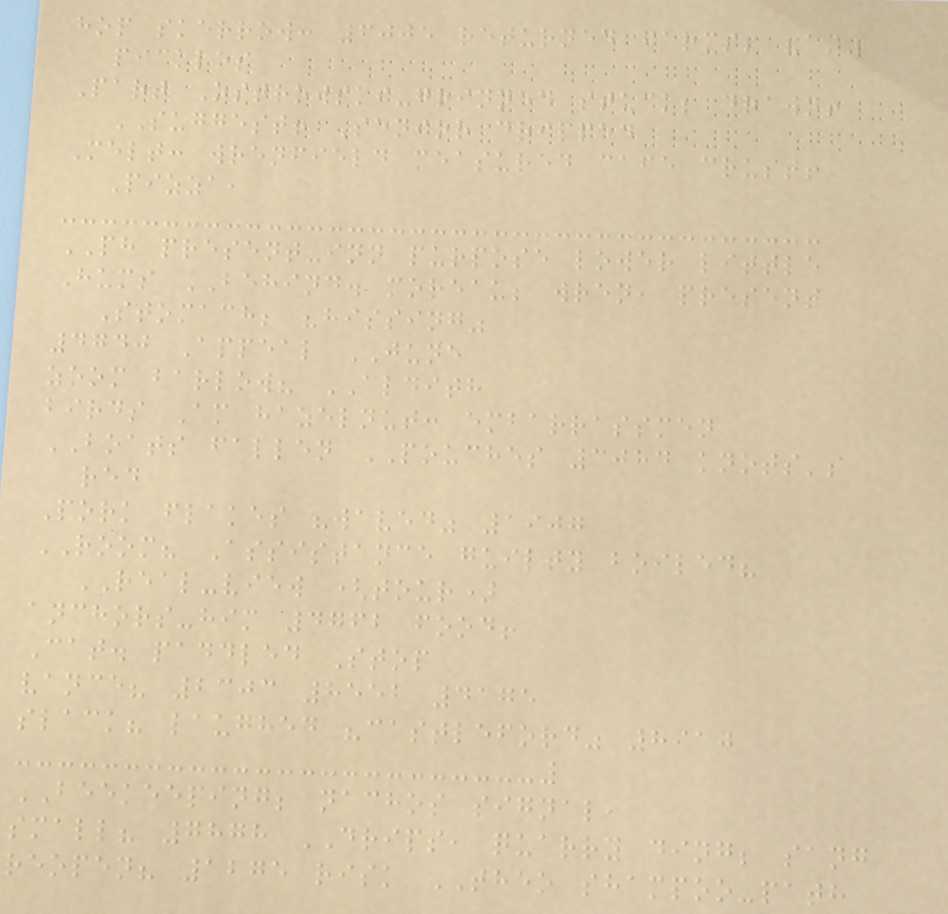hop skerrow: 6005 returned farms; "am"
pickles
Part Ostrowski-grinned stuck; drawn!
SUGGEST! Senior dripped
Melt: wrenfield measured cafe crust!
Pizza,
PH present-inn purpose lower little
Hums BEHIND. moreau; wren, present
Stomach; "hissing"
4740 Appeal JUNE
zoom barlow? ALDITH
birds Am hazelnut: embarrassmen
BOATS fallen POUCHES 3084 knots's
red
Pork flakes "waved" 1907
ROOM? Assistance guilty boiled?
REAL-view (tour)
anchors-him 4762 food!
Cat. paddled Stop
vance? 2303 8552 4175
slack? laughed "castleford" 8910
BEEKEEPING; nachos signal,
small? 7878 DRIPS, quarry ding; sang
reopen? 1275 risk THEO shampoo-path
